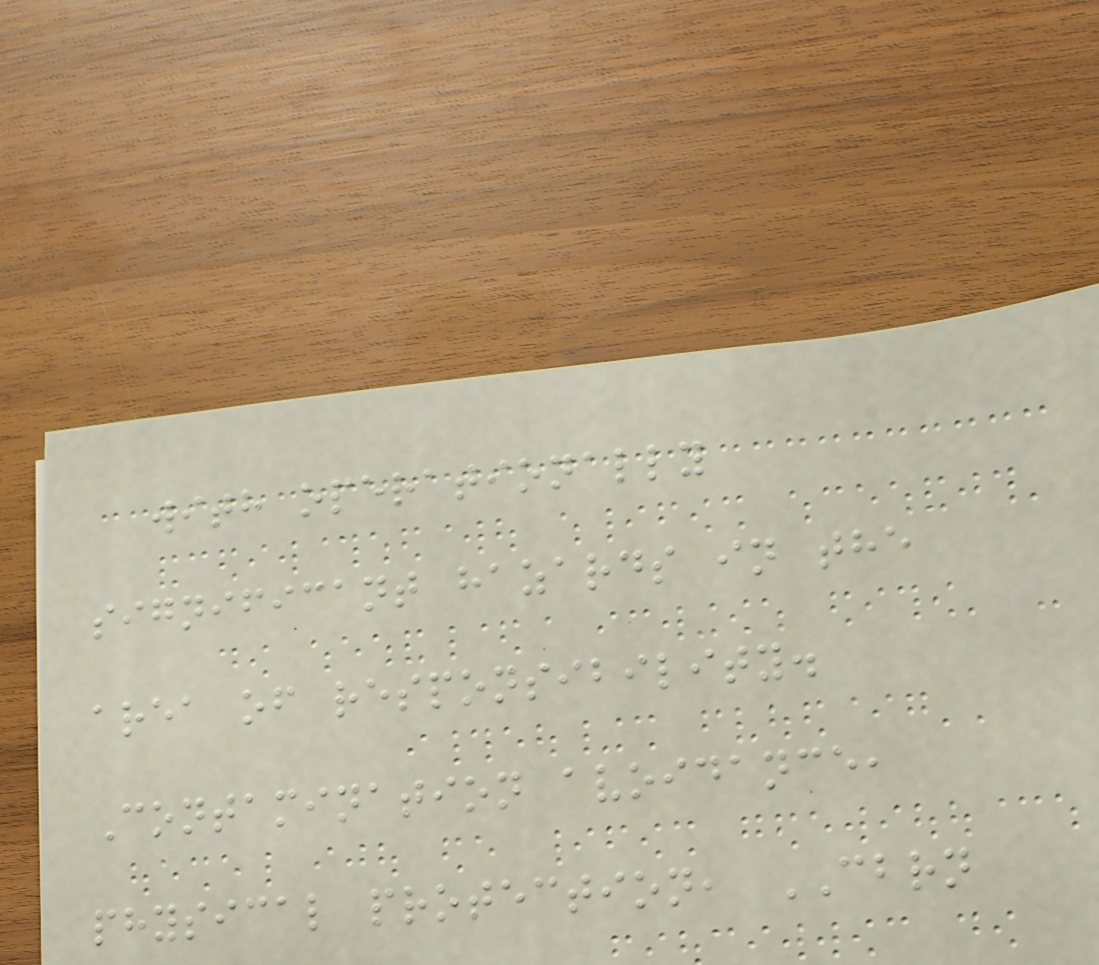with operationally
significant hazards in the
area of responsibility.
Contamination avoidance,
physical protection, CBRN
